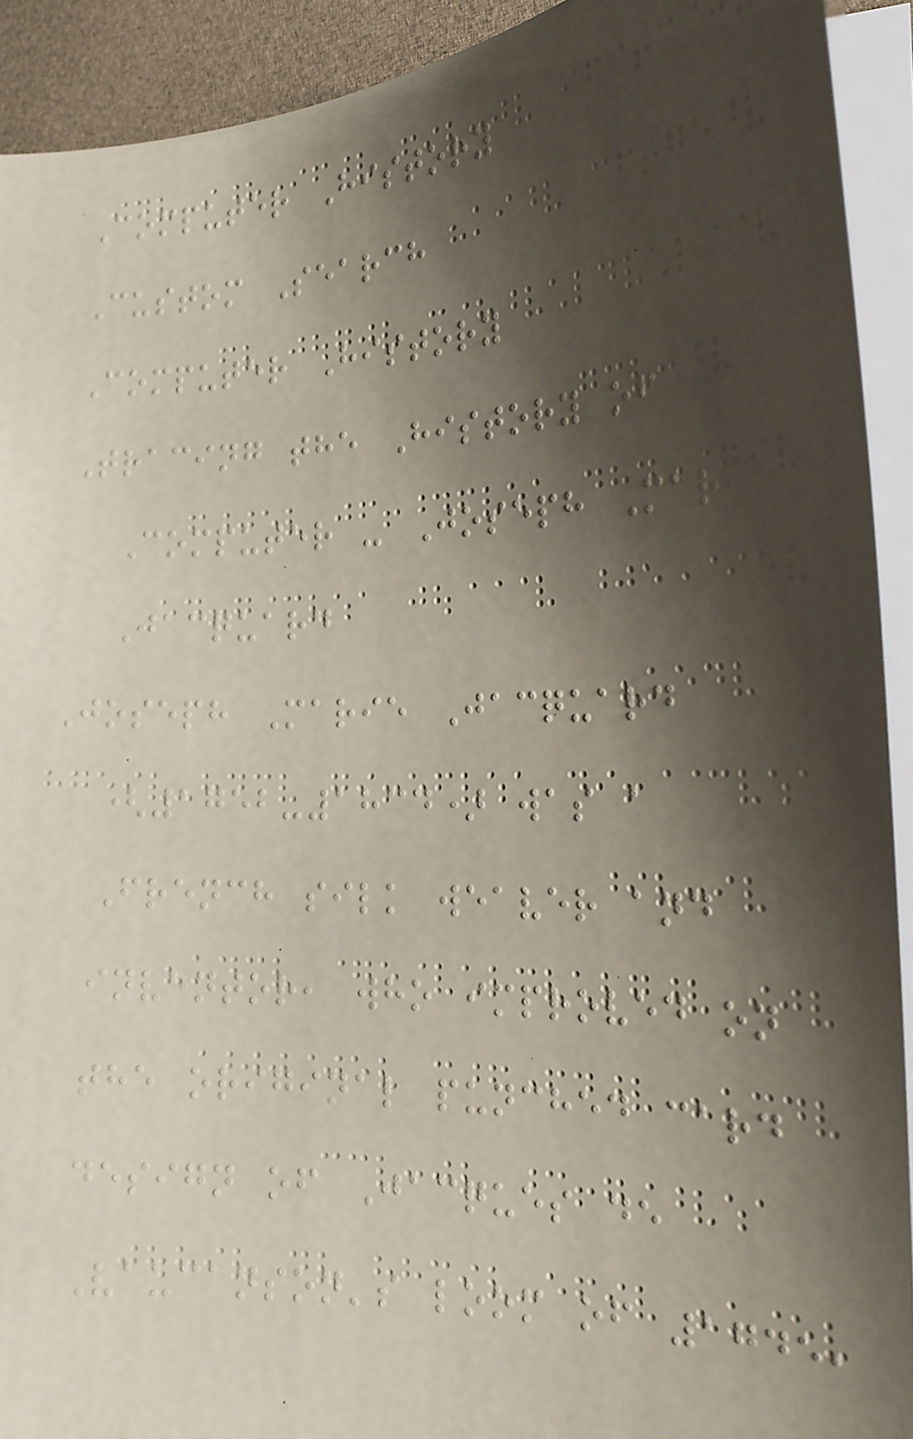Computer History
Custom Search
Computer History
Tracing the History of the
Computer - Joseph Marie
Jacquard
Joseph Marie Jacquard
(1752-1834) was a
French silk weaver and
inventor, who improved on
the original punched card
design of Jacques de
Vaucanson's loom of 1745,
